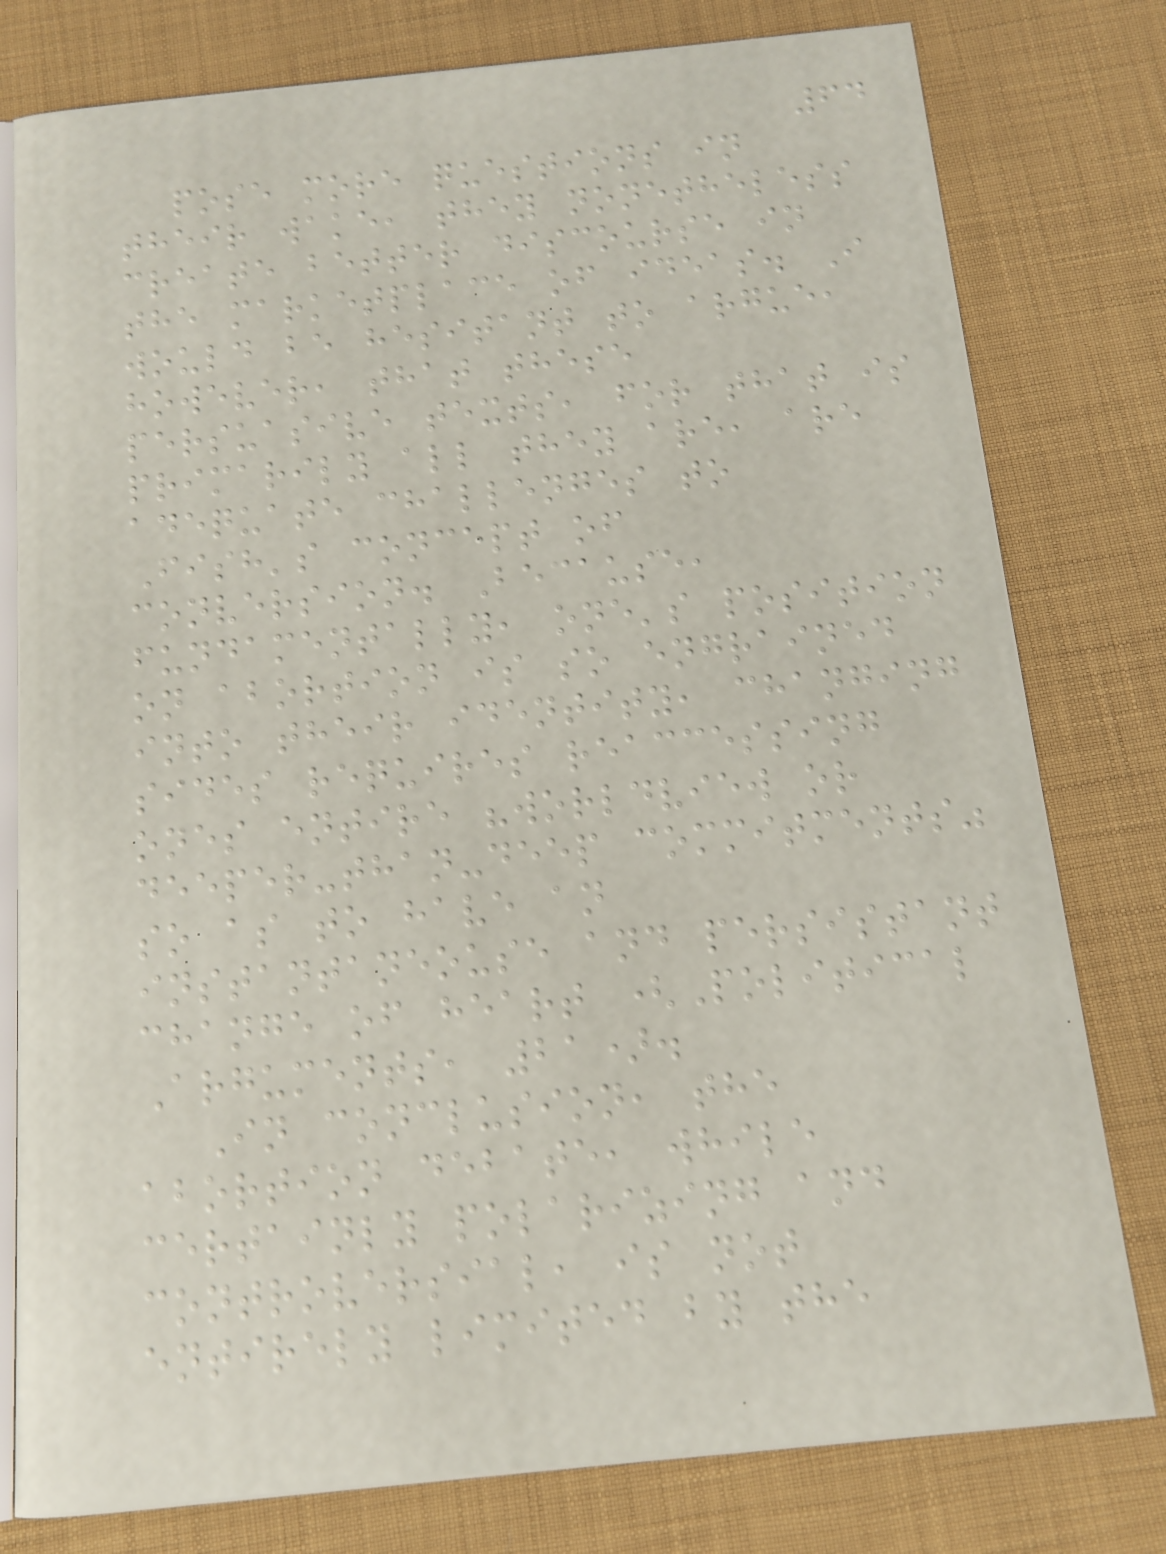64
pose more questions in
their wake, they nonetheless
create better discourse in
the marketplace of ideas. I
would be hesitant to argue,
however, that these
persuasive texts, for that is
primarily all they are, are
adequate challenges to
Fish's concept of
conversion. Because,
fundamentally, one's position
on abortion is so engrained
into their identity, changing
sides requires reaccessing
ones entire "worldview or
deeper-than-deep commitments"
so as to have an
instantaneouse and persistant
change of heart (Political
Arguments, 21).
In conclusion, the
abortion debate, while
certainly polarizing and
controversial, is not
entirely limited by the
